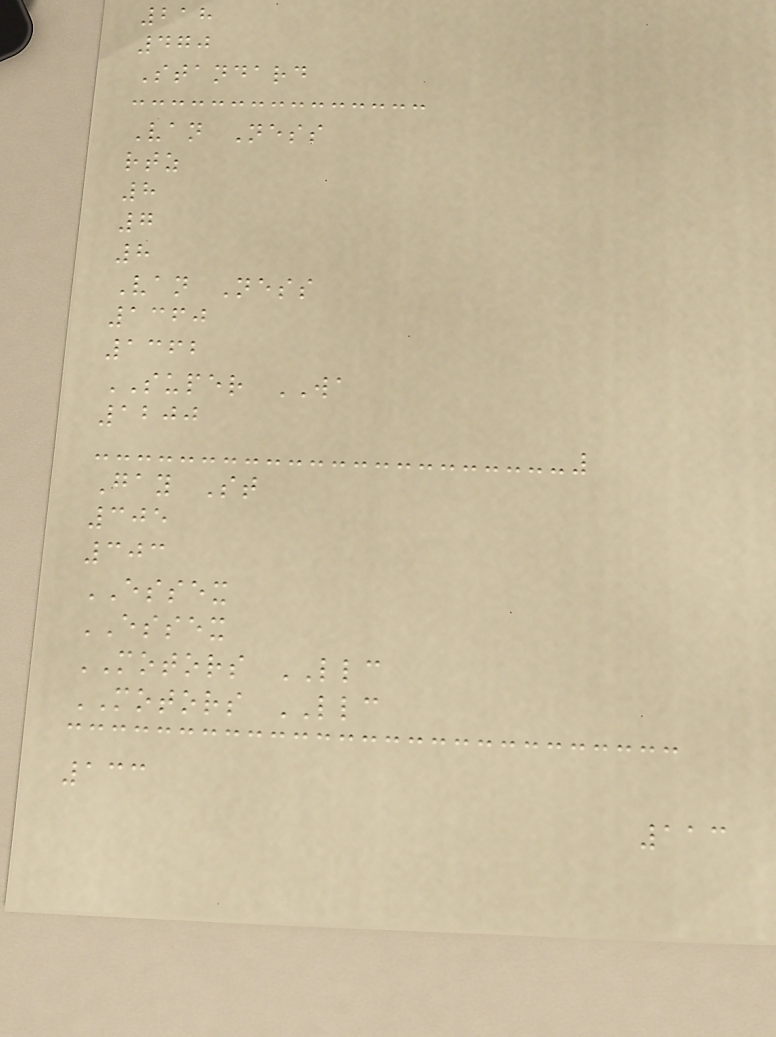218
470
Standard
Van Ness
rtz
8
7
8
Van Ness
1360
1362
SUPER WA
1200
Gay St
305
303
ESSEX
ESSEX
MOTORS LLC
MOTORS LLC
133
113
